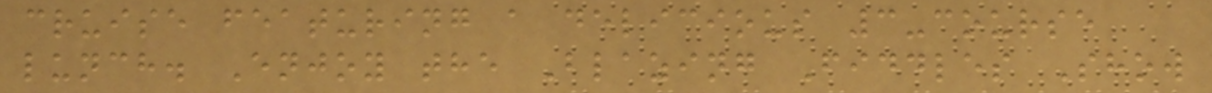cruise featuring a delicious 3-course
lunch. Enjoy the Blazing Fiddles Show
